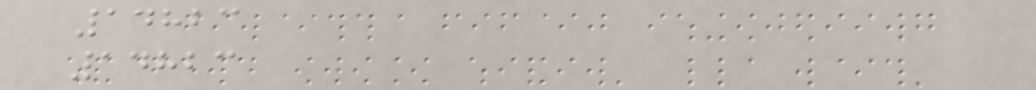14823
14823
